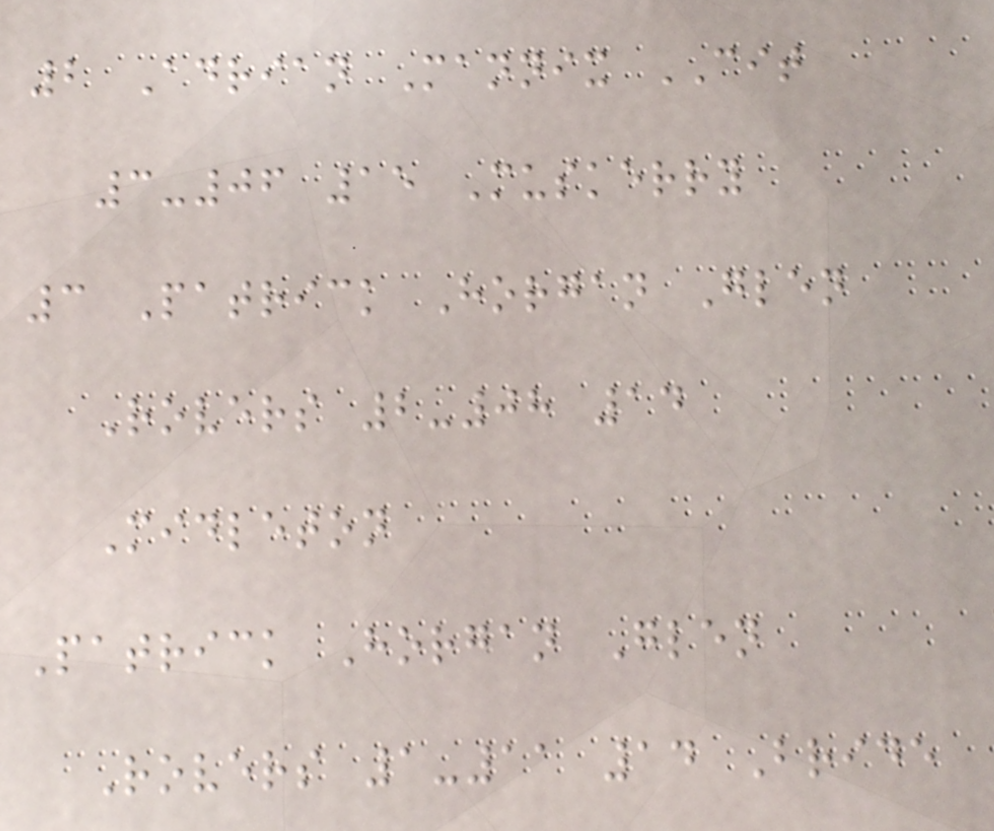2 Adrian Mannix CIT
3-06 15 Muskerry
3 Patrick Horgan Glen
Rovers 2-08 14
Midleton
Patrick Horgan Glen
Rovers 1-11 14 Bride
